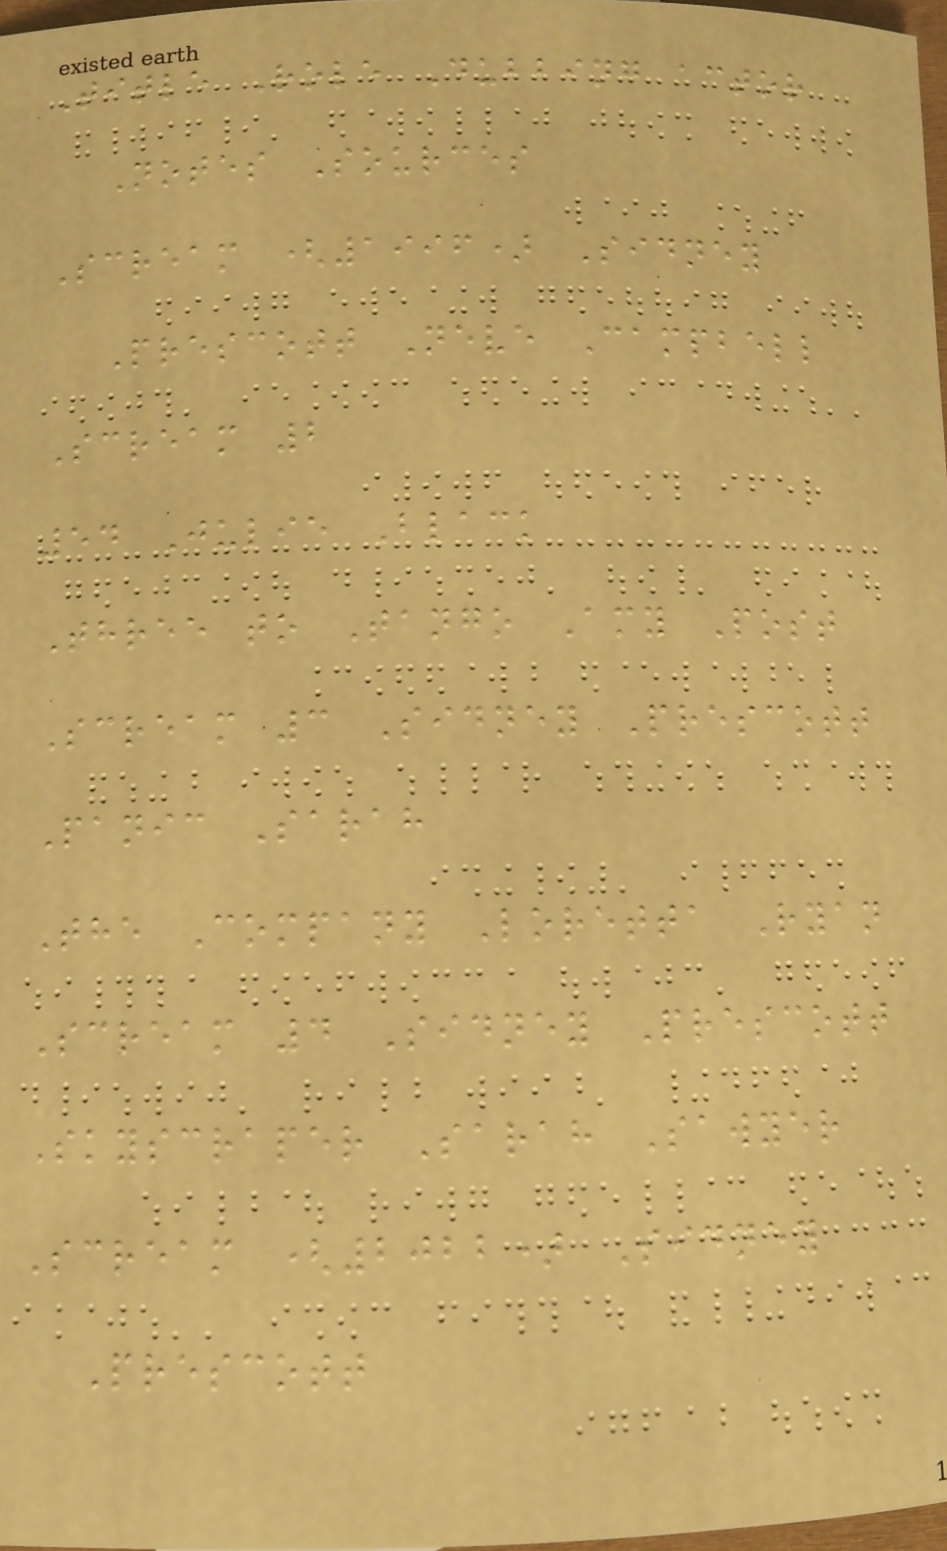Title Role Dubbing actor
Notes Sources
Scream (1996) Sidney
Prescott Neve Campbell
Scream 2
54 Julie Black
Three to Tango Amy Post
Scream 3 Sidney Prescott
Panic Sarah
The Company Loretta Ryan
Scream 4 Sidney Prescott
Skyscraper Sarah Sawyer
Scream (2022) Sidney
Prescott
